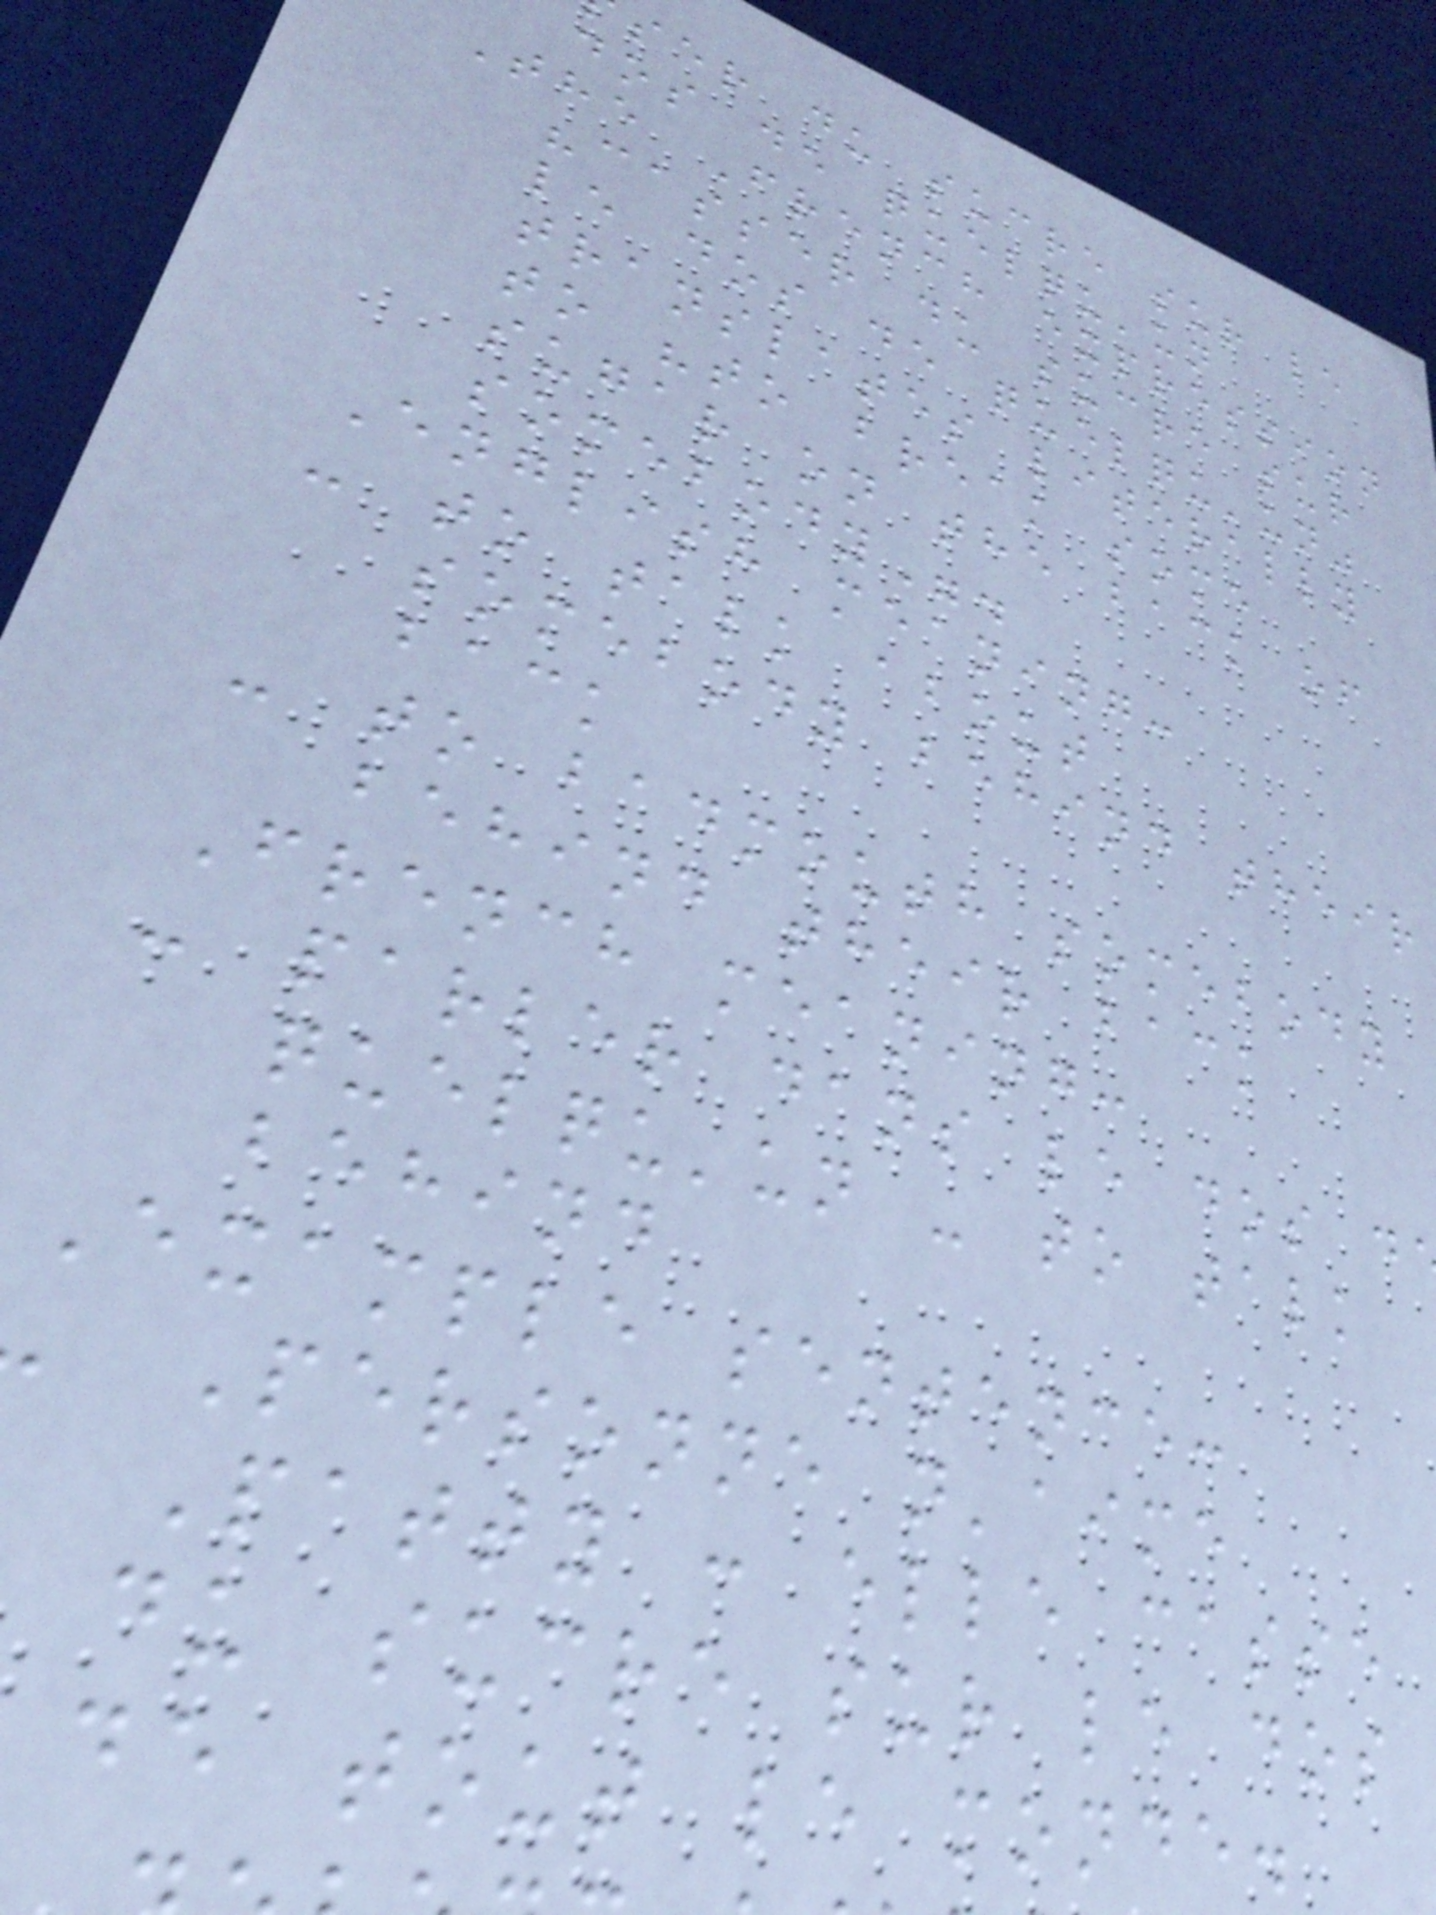ser du sucre sur le
dos de quelqu'un
The French expression
"casser du sucre sur
le dos de quelqu'un"
translates literally
to "to break some
sugar on the back of
somebody".
English meaning:
- to talk about
somebody behind their
back
- to badmouth somebody
behind their back
French meaning:
- parler dans le dos d
quelqu'un - to talk
behind
Example sentence:
Personne n'aime
Patty : elle casse
du sucre sur le dos
de tout le monde.
